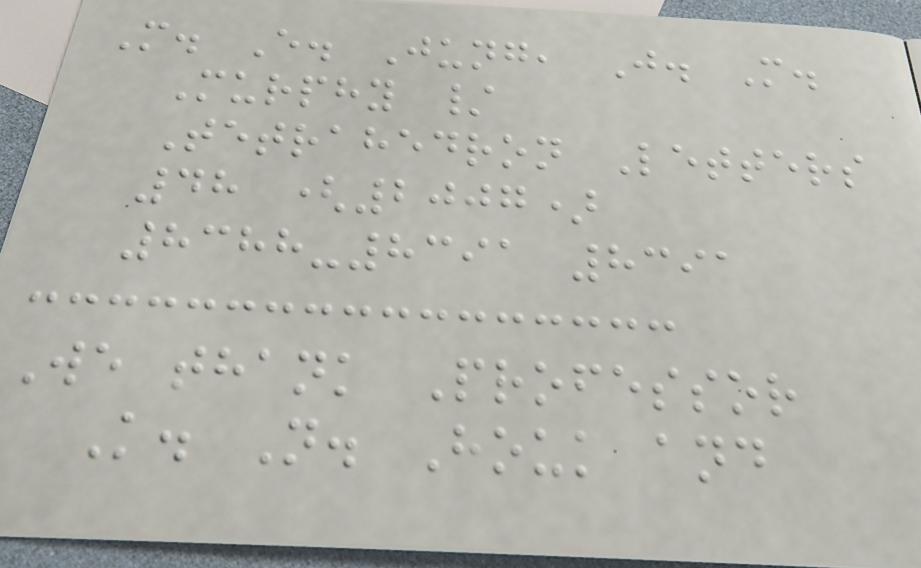M. E. Jung, J. M.
Murphy /
Tetrahedron Letters
48 (2007)
8388-8391 8391
We thank Professor
K. N. Houk and
